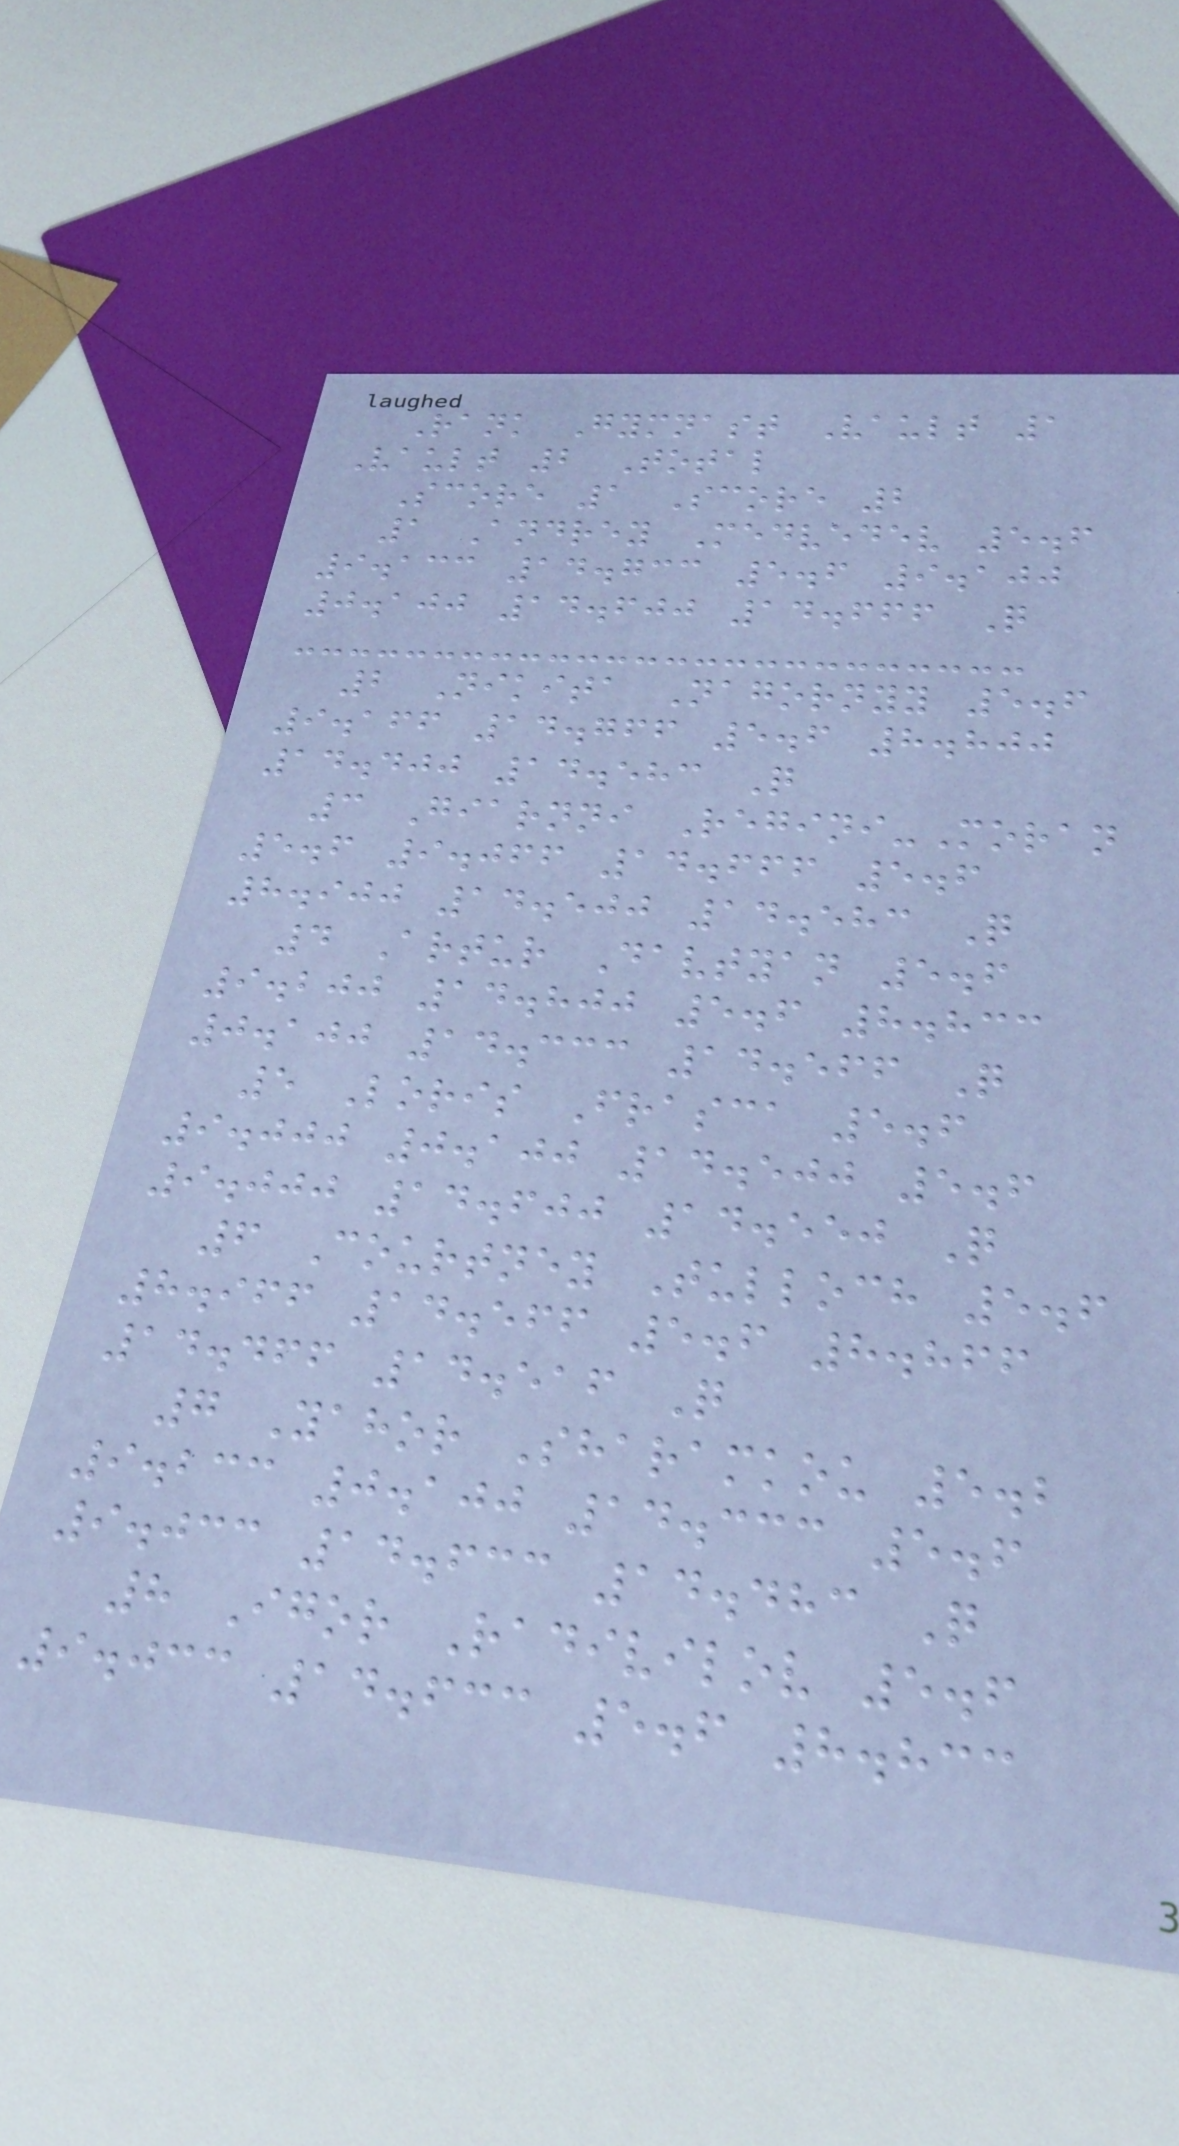Rank Gymnast Vault 1
Vault 2 Total
Score 1 Score 2
1 Andrey Medvedev 5.6
9.133 14.733 5.6 9.100
0.100 14.600 14.666 Q
2 Nikita Nagornyy 5.6
9.166 14.766 5.6 8.800
14.400 14.583 Q
3 Giarnni Regini-Moran
5.6 9.066 14.666 5.6
8.900 14.500 14.583 Q
4 Artur Davtyan 5.6
9.200 14.800 5.6 8.833
0.100 14.333 14.566 Q
5 Loris Frasca 5.6
9.000 0.100 14.500 5.6
9.000 14.600 14.550 Q
6 Courtney Tulloch 5.6
8.966 14.566 5.6 8.866
14.466 14.516 Q
7 Yahor Sharamkou 5.2
9.233 0.100 14.333 5.6
9.033 14.633 14.483 Q
8 Igor Radivilov 5.6
9.033 14.633 5.6 8.833
